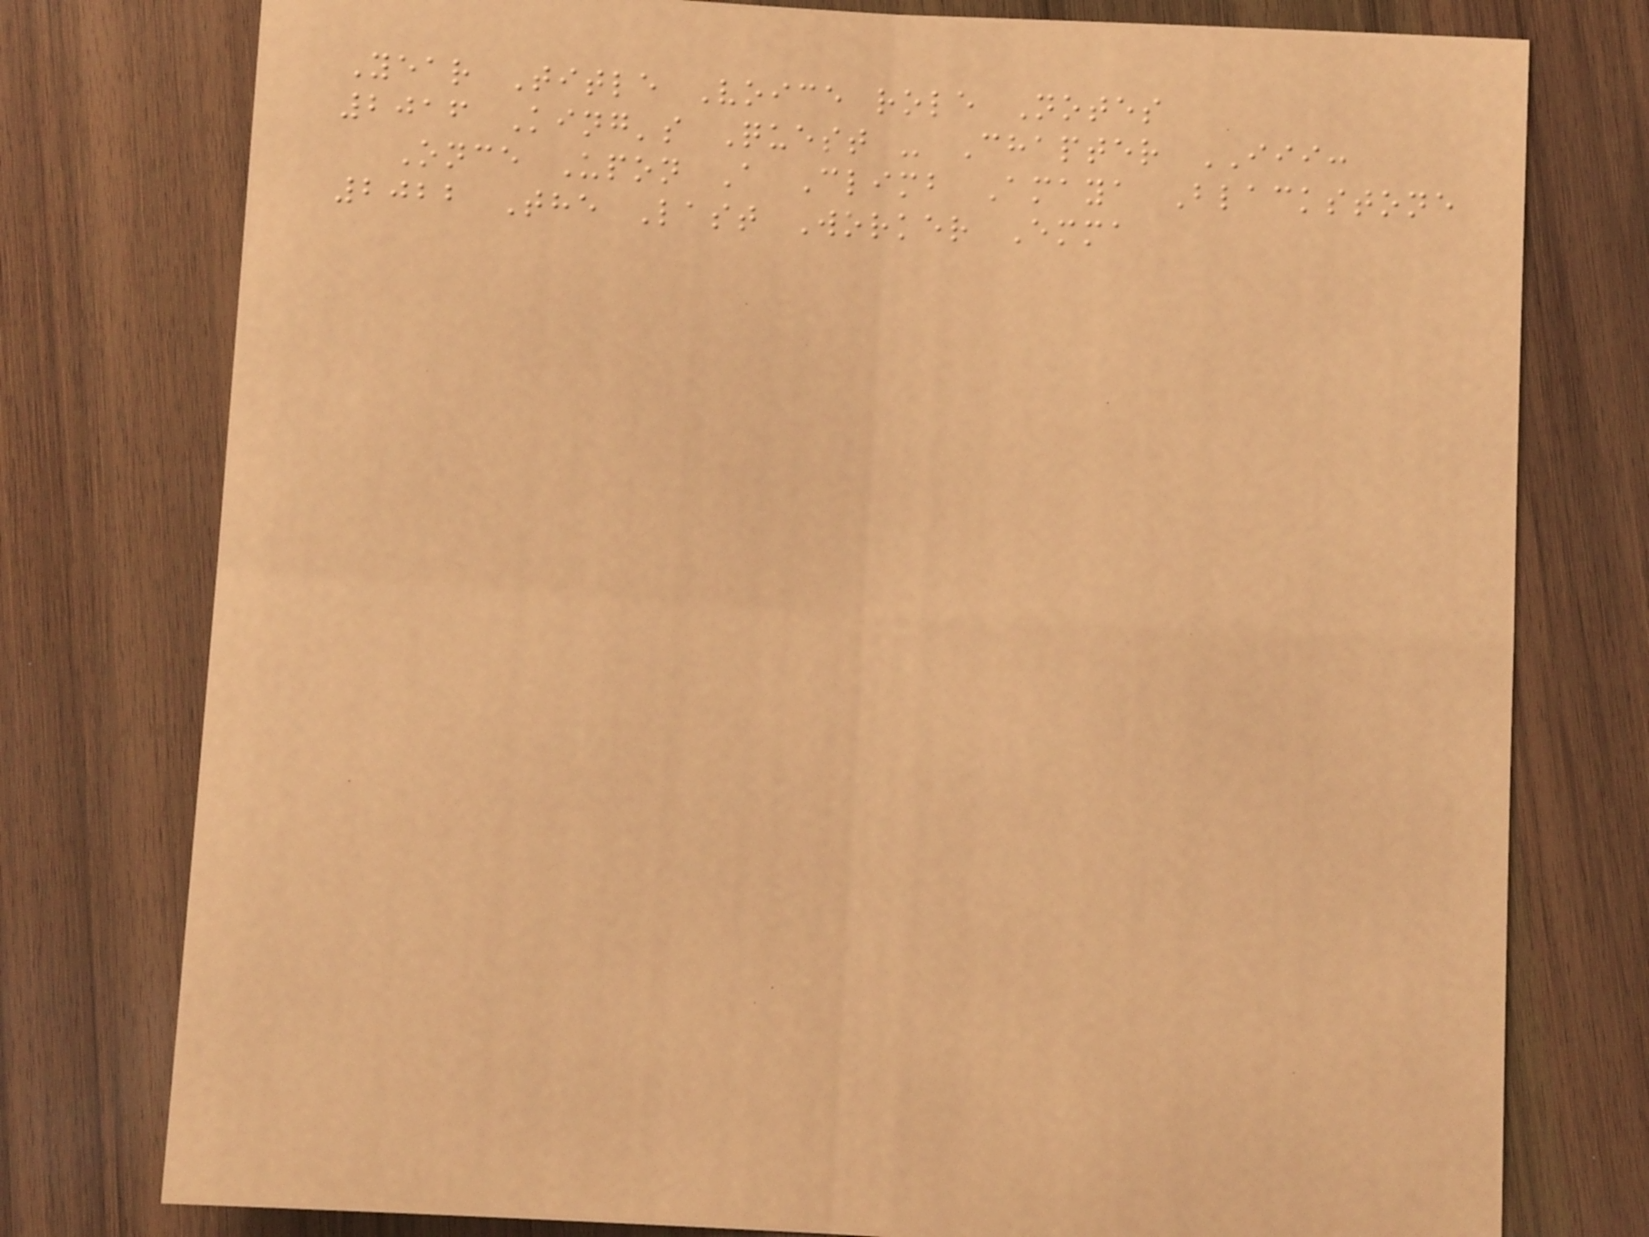Year Title Voice role Notes
2016 King's Quest - Chapter III:
Once Upon A Climb Amaya Blackstone
2022 The Last Worker Emma
